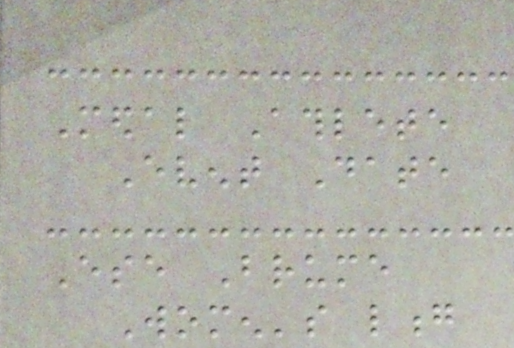Medal Athlete
Event Date
Ese Brume
Women's long
